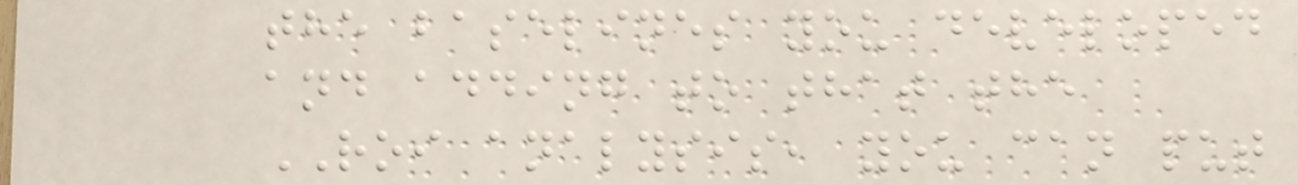the baselines you developed
and adding to that the
ROI analysis, you can put
